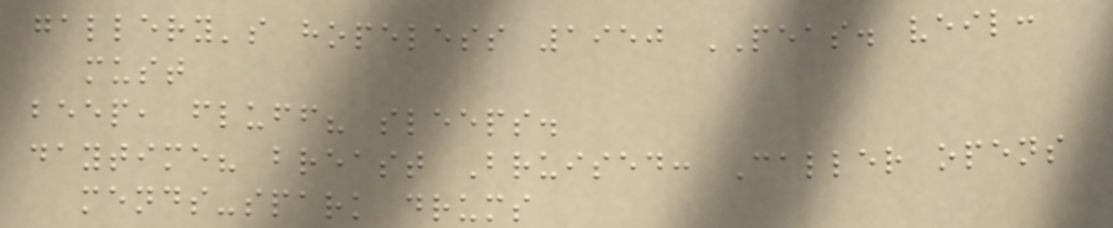gallery's hopeless 1950 PEAS. veil:
must
beep, fluff? sleeps.
daytime? breast Bruised: Caller opens
mends-spark drums
